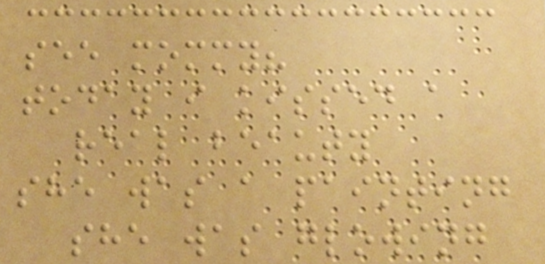see mommy?
today i kissed a
real beauty
she was a painting
she was glowing
